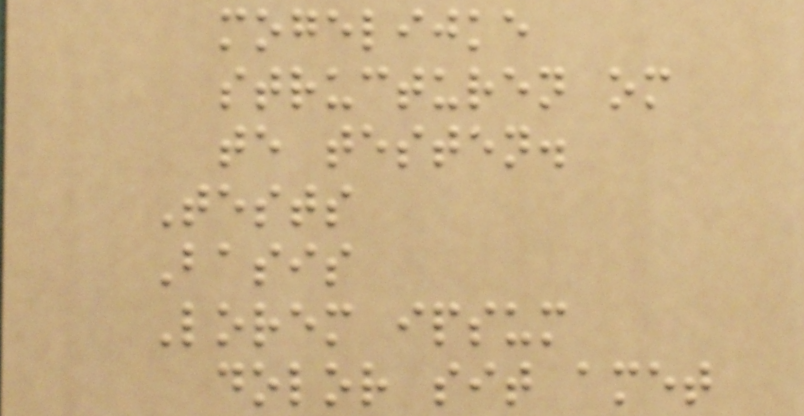mogelijke
structuren om
te testen.
Tests
Basis
Lorem ipsum
dolor sit amet
